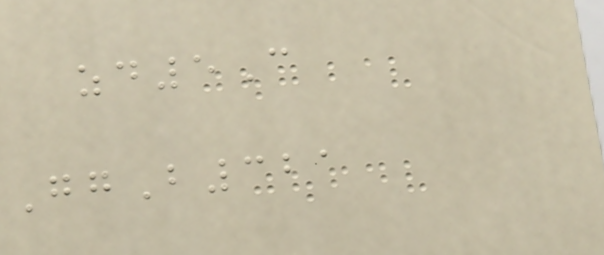zd5C
GgB321
